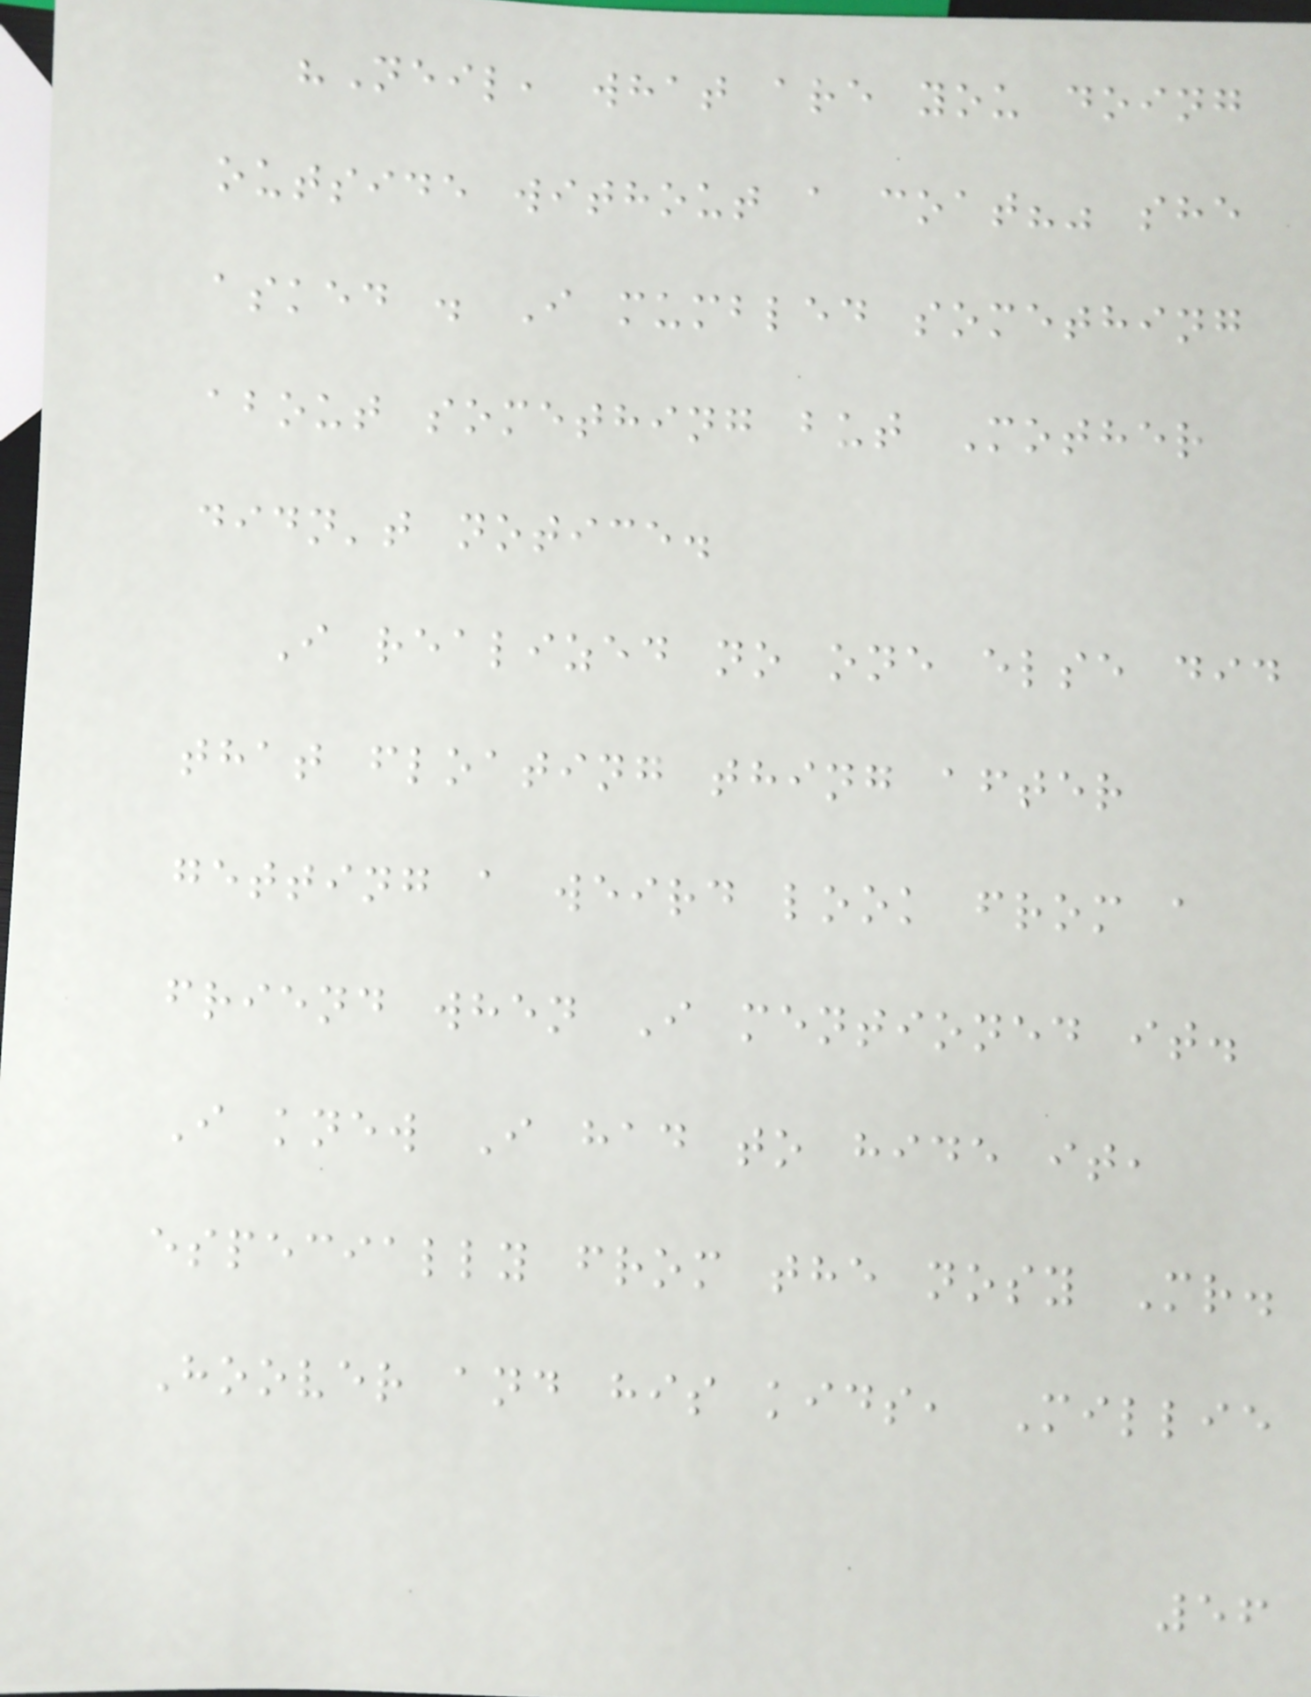"Neil, what are you doing
outside without a coat?" she
asked . I mumbled something
about something but Mother
didn't notice.
I realized no one else did
that floating thing after
getting a weird look from a
friend when I mentioned it.
I knew I had to hide it,
especially from the nosy Mr.
Hoover and his kids, Millie
56
